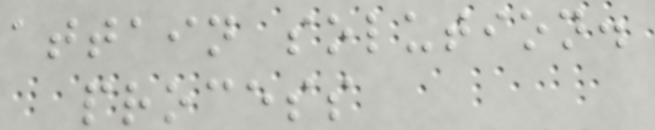attain solution.
process
